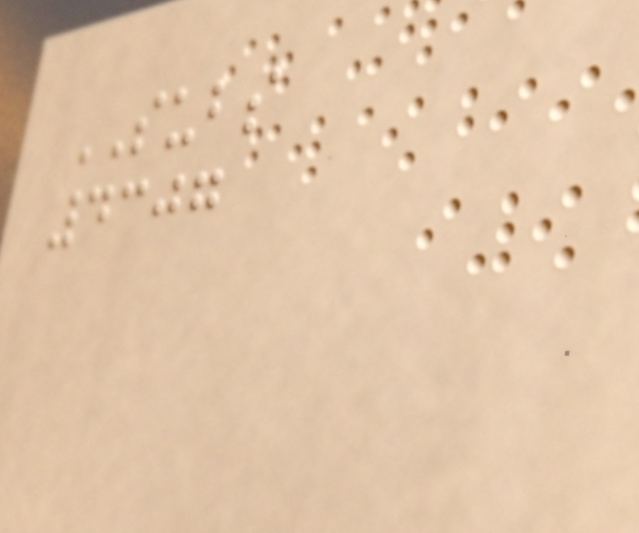SUBS
4307
